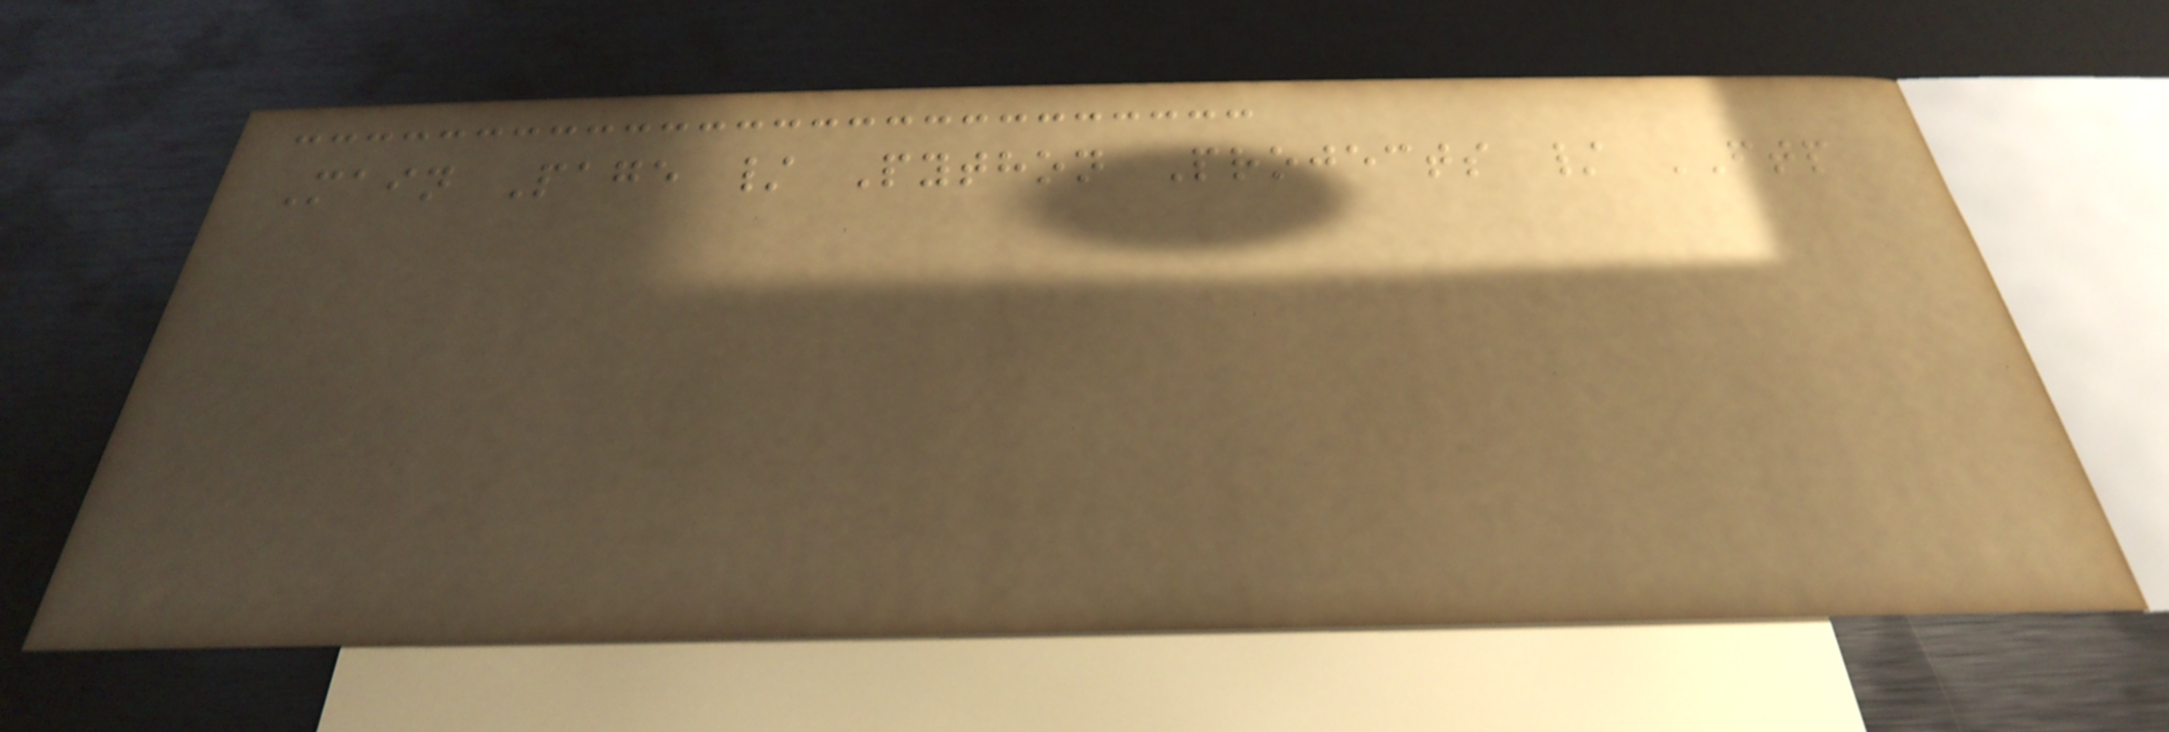Main Page / Python Projects / FTP
